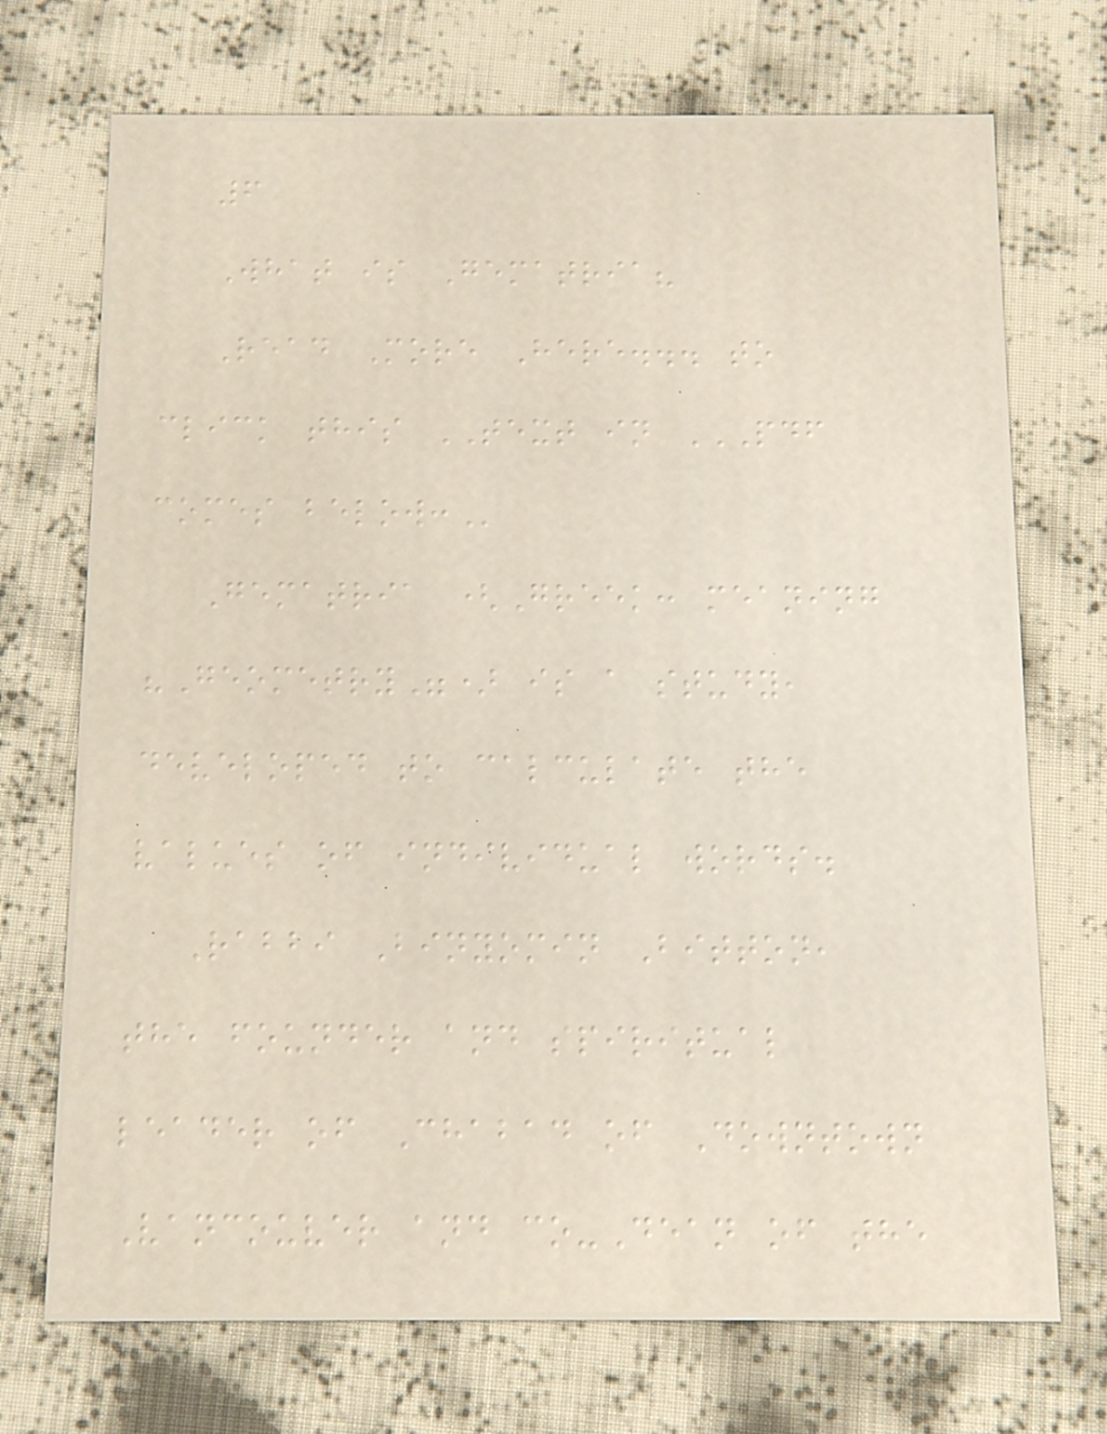6
What is Gematria?
Read More Here... to
click this TEXT in PDF
COMES BELOW:
Gematria (Greek: meaning
"Geometry") is a study,
developed to calculate the
values of individual words.
Rabbi Binyomin Bitton,
the founder and spiritual
leader of Chabad of Downtown
Vancouver and co-Dean of the
